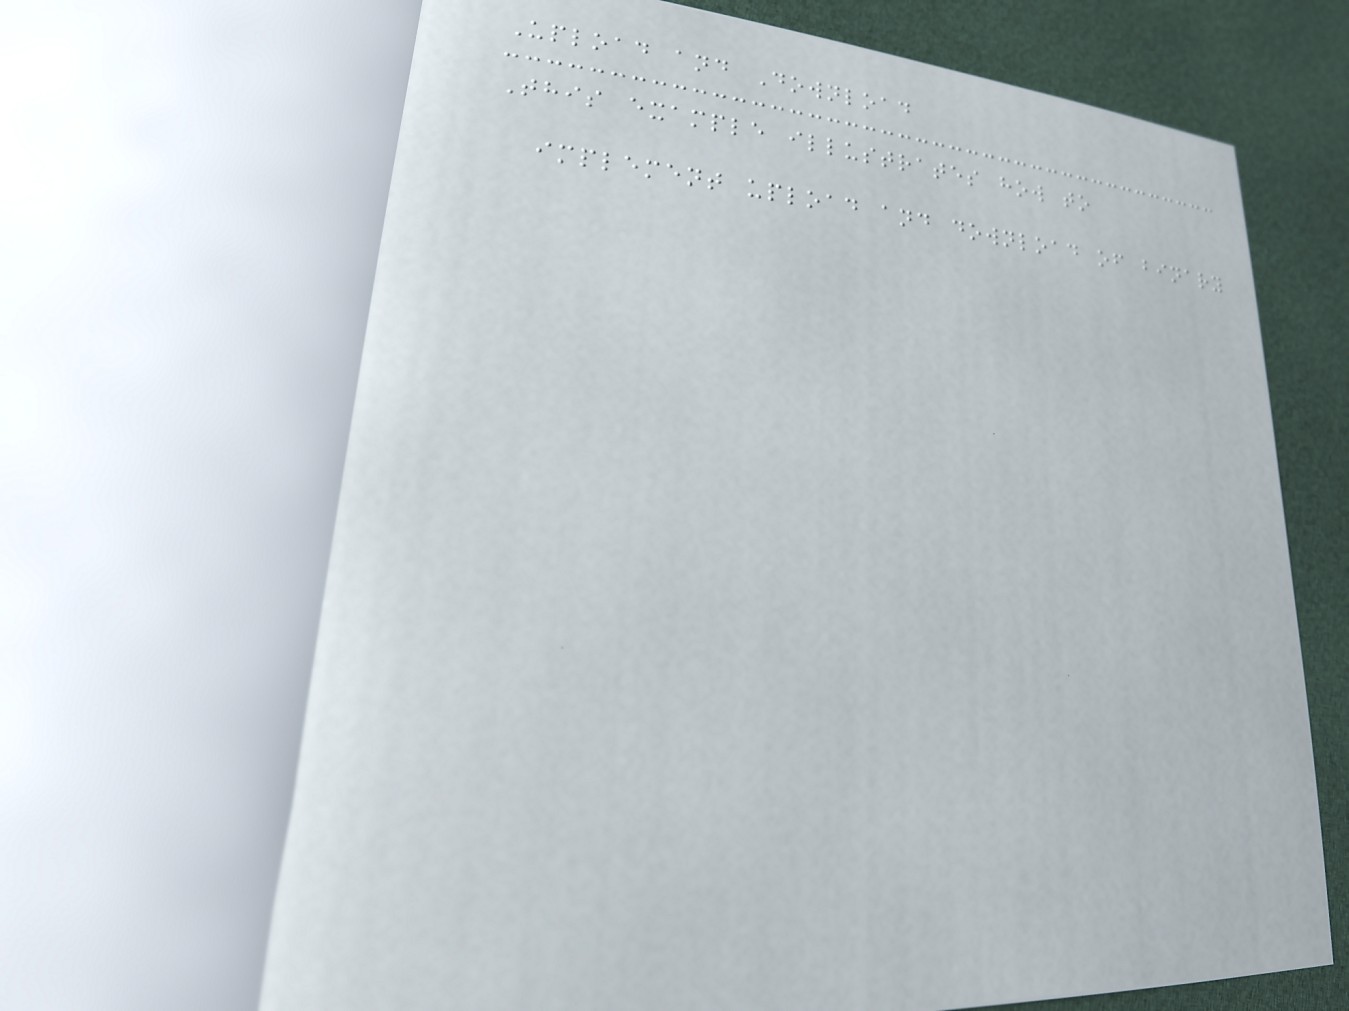Upload and Download
This example illustrates how to
implement upload and download of binary
